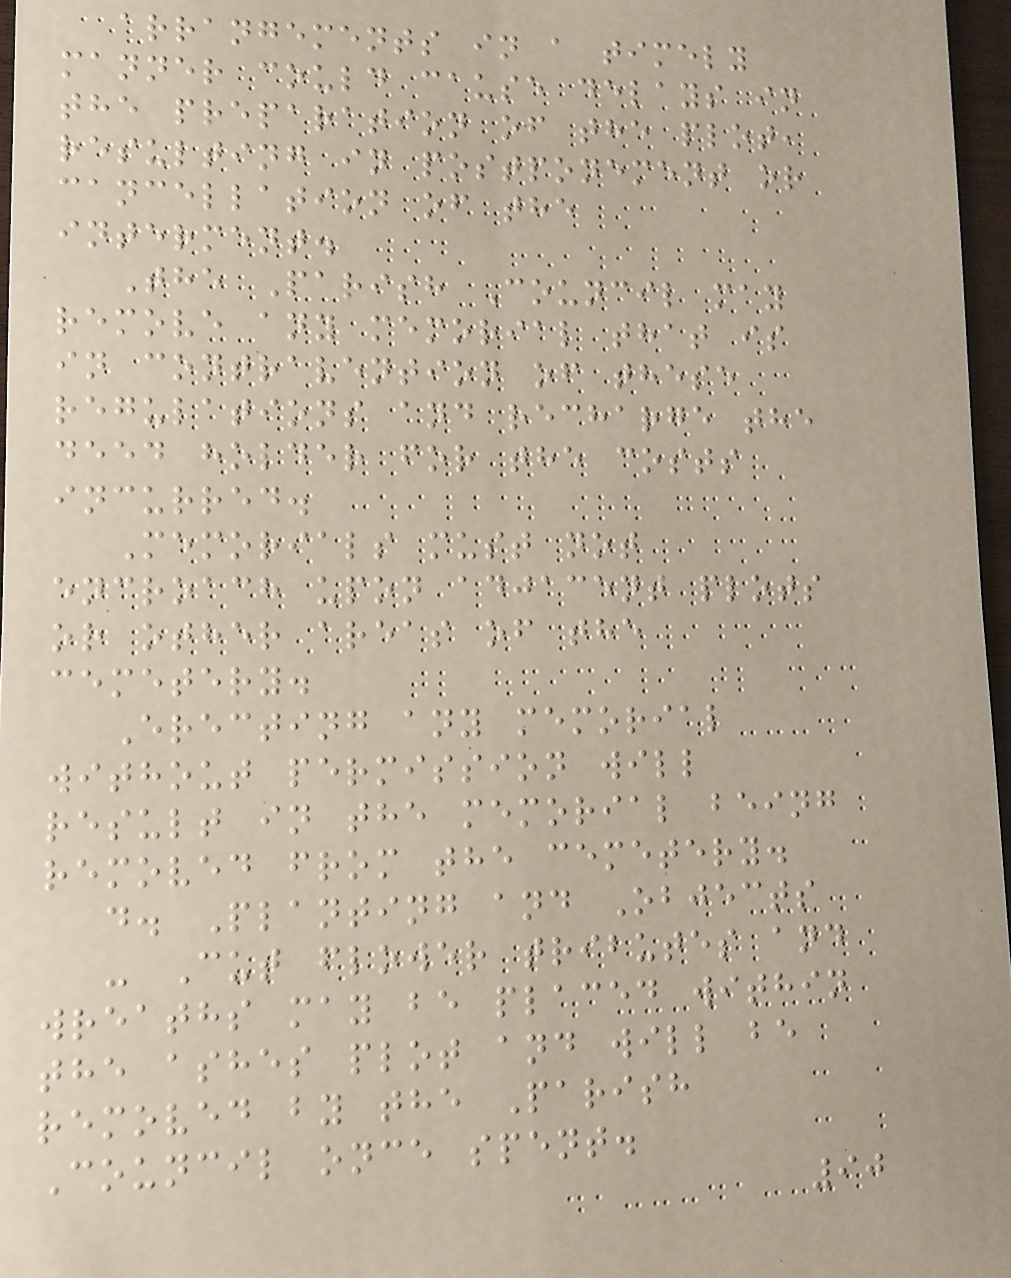arrangements in a timely
manner could cause delays in
the preparation of the plot,
resulting in postponement or
cancellation of the
interment.
The Parish Council may
remove any memorial that is
in contravention of these
regulations and recharge the
deed holder for the costs
incurred.
Memorials must not
encroach upon adjacent plots
or other areas of the
cemetery.
Erecting any memorial
without permission will
result in the memorial being
removed from the cemetery.
d. Planting and Objects
- Cut flower tributes and
wreaths may be placed within
the ashes plot and will be
removed by the Parish
Council once spent.
90
